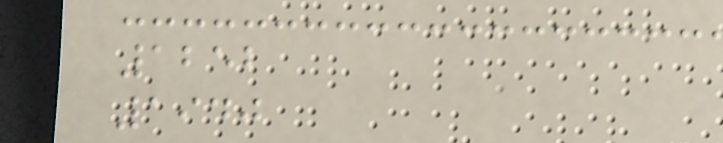1252
1940
